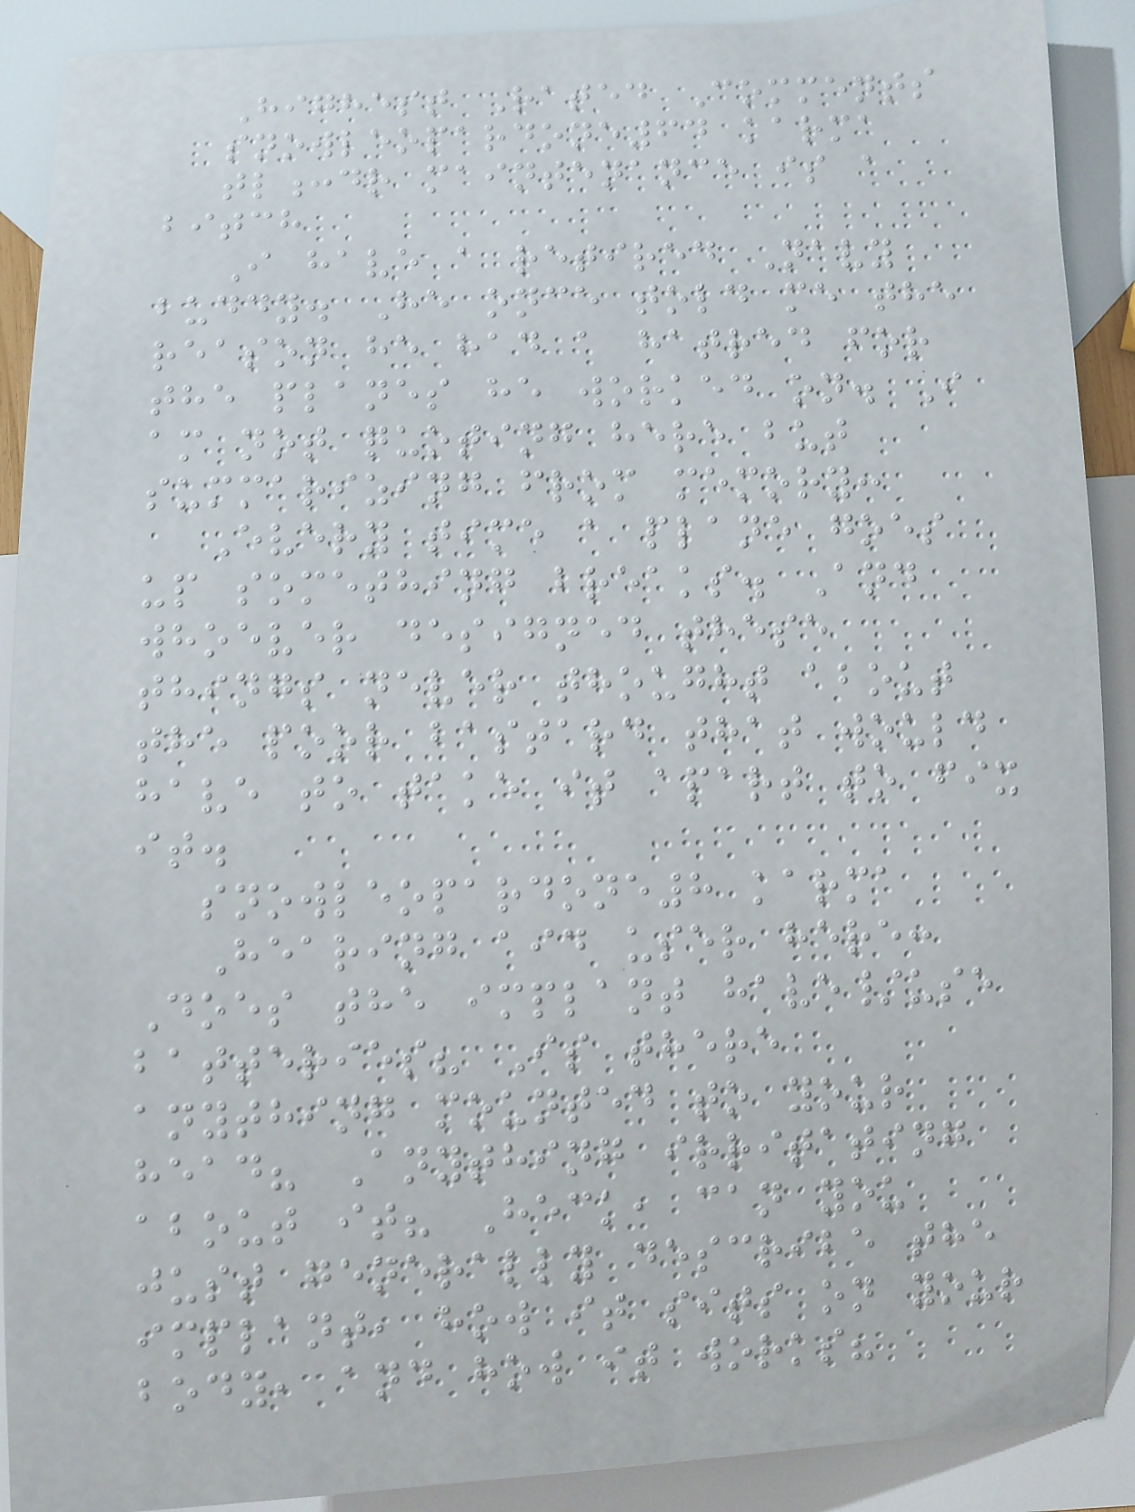Highest Rated Comments
snowleopardone64 karma
tl:dr maintenance is a
bitch
I have a retired Navy
buddy. He once told me the
reason he had a hatred for
the planes he worked on. I
am not quoting here but
summarizing from memory:
Every time a plane goes
up something breaks. And
whoever designed these
things never thought about
the poor bastard that would
have to take it apart to fix
it.
snowleopardone8 karma
Hearing aid user here:
Does the implant have/use
batteries? Is there
anything mounted to your
head? Anything irritating
about it? Heck, can you
just generally describe the
implant, how it sits on your
body, and how it works?
